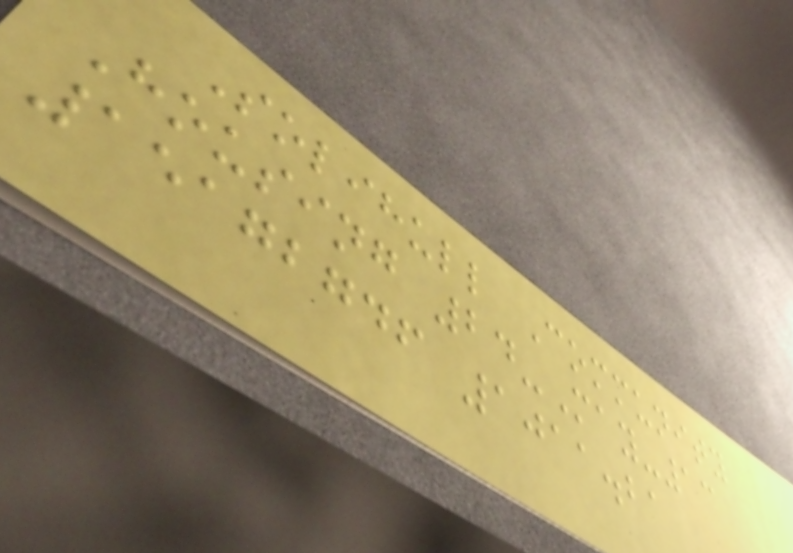Solihull Community
Housing 24-May-13
15172746 1011.21
